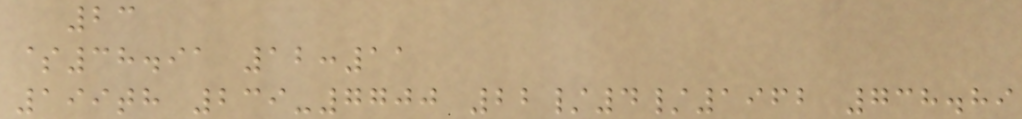23
$38.91 12:11
199th 239-7700 22/4/1962 738.89
